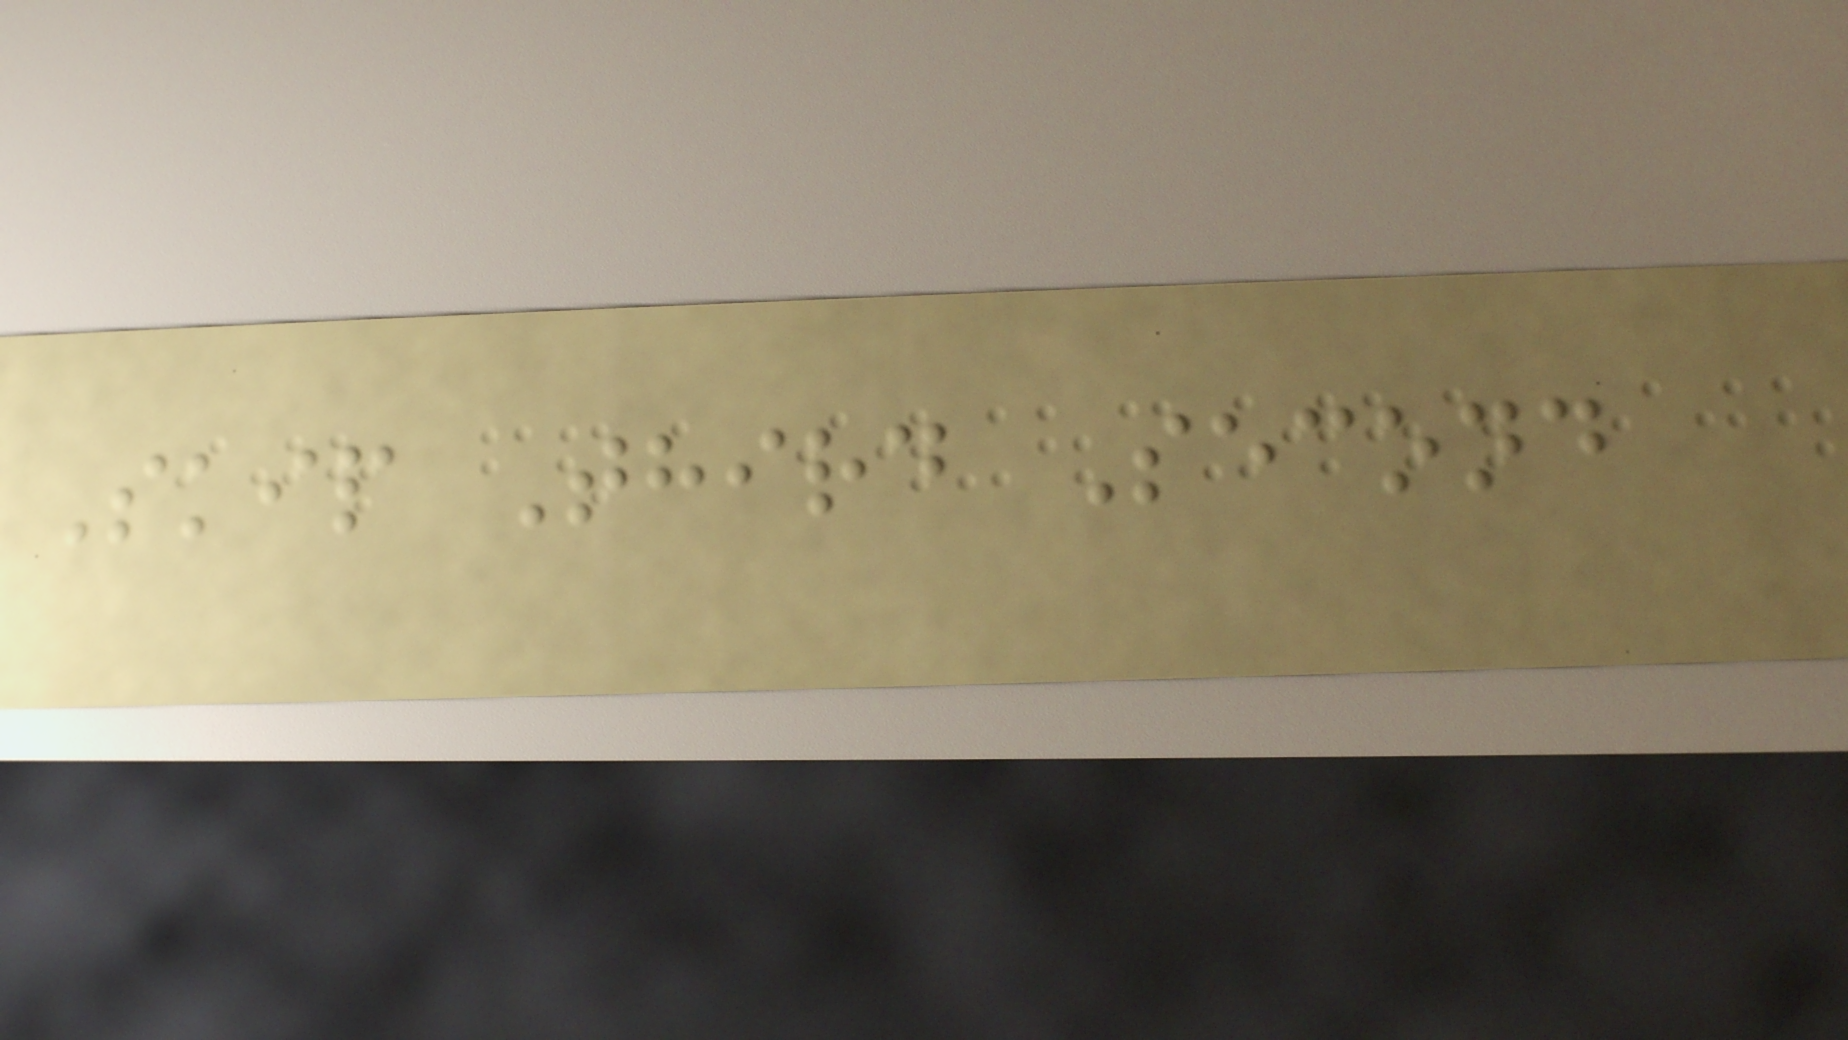Skip Third Second
